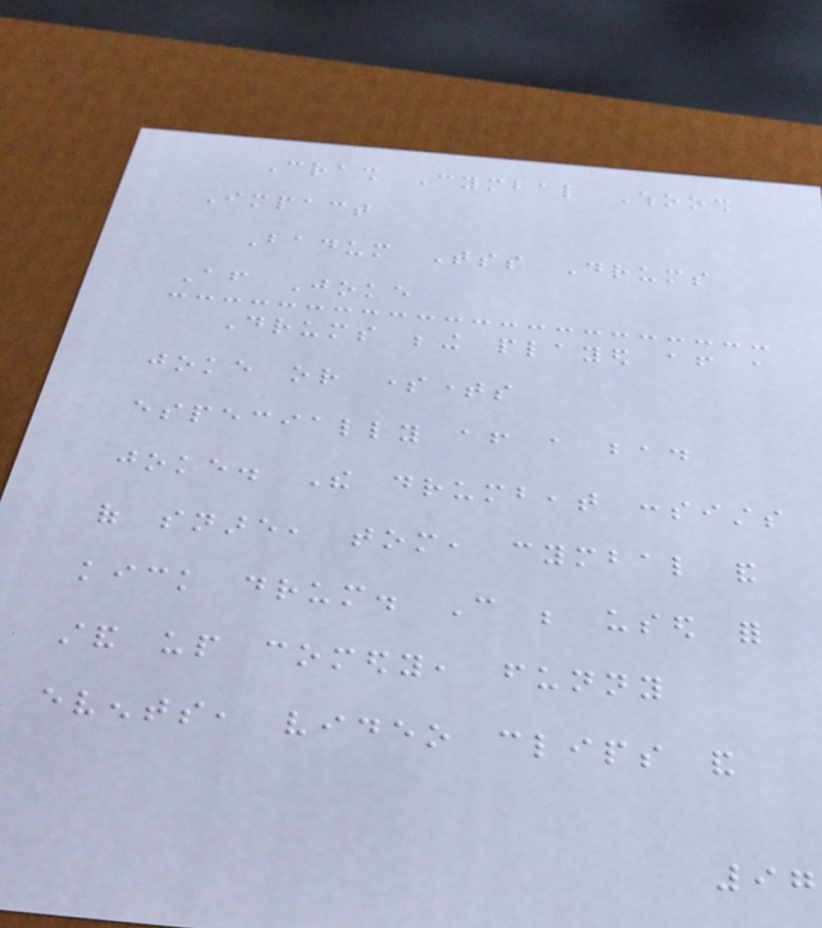Crash Cymbal Whoosh
Impact
Badum Tss Drums
After Joke
Drums being played after a
joke or sometimes
especially after a bad
joke. The drumbeat consists
of snare, tom, cymbal and
kick drum. Can be used for
stand up comedy, funny
events, video clips and
97
